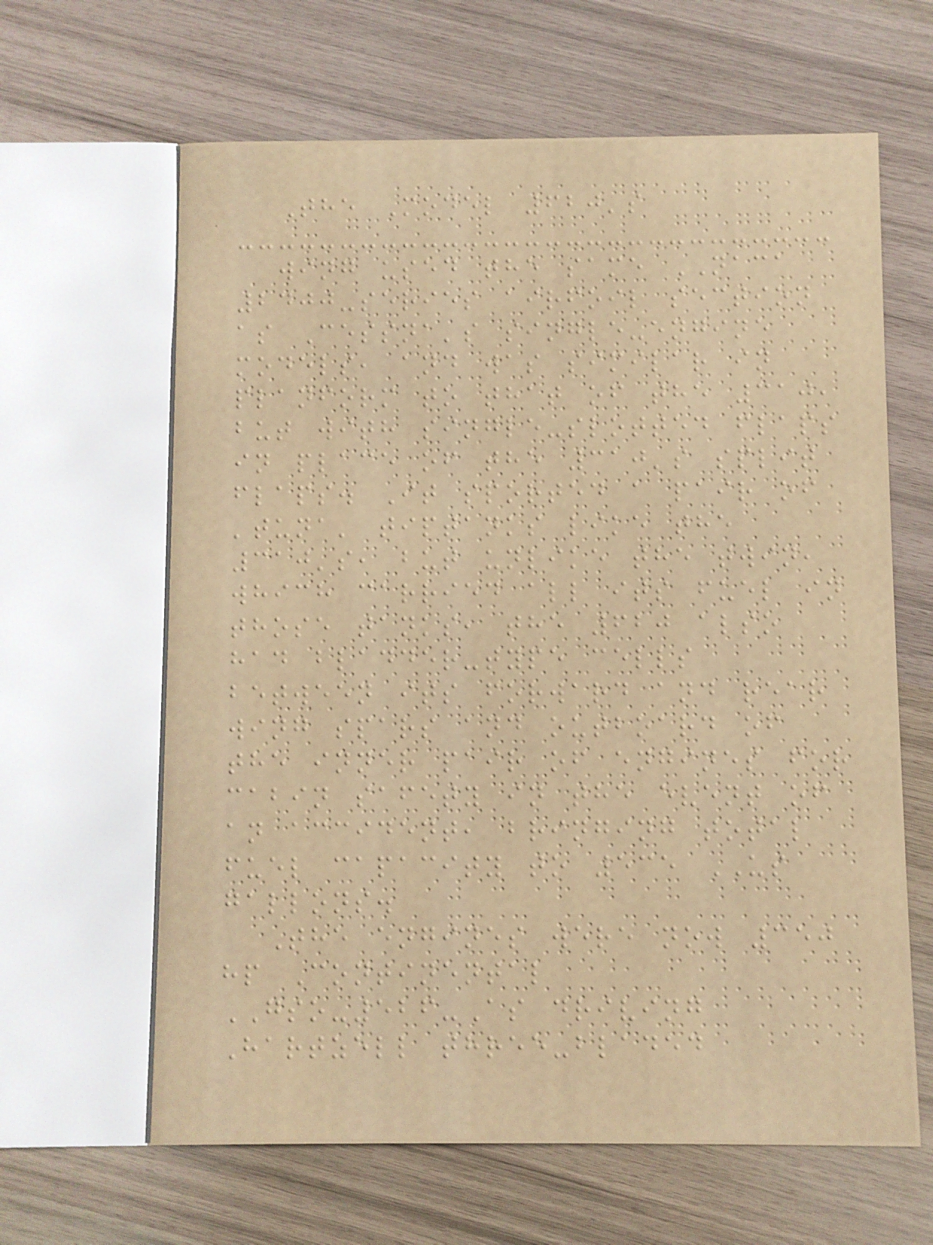The Model 620's
wing used the same NACA
2400-series airfoil section
as Cessna's single-engine
models, and was similar in
planform to that of the 310,
but with single-slotted flaps
in place of the 310's split
flaps. It sported a pair of
'tuna' tiptanks like the
310's, but unlike the twin,
which carried all its fuel in
those tanks, the 620 also
had bladder-type cells
between its forward and rear
wing spars and outboard of
the inner pair of engines for
cabin safety in the event of
an accident, bringing total
fuel capacity to 535 US
gallons.
The engines were now 350
hp Continental
GSO-526-As driving
Hartzell three-bladed
